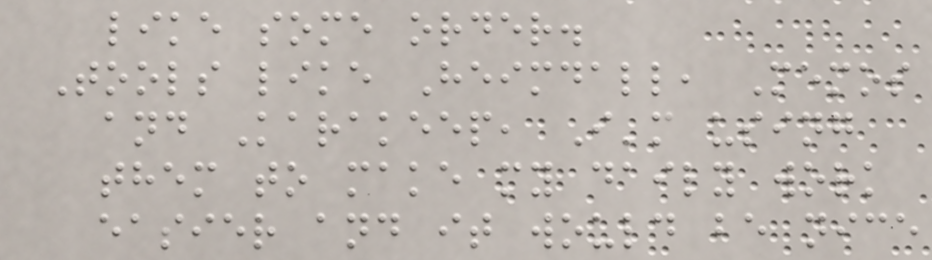like some order.
Tools like Heimdall, Memos
and Karakeep, I'm using
them to make my daily work
easier and it would be nice
